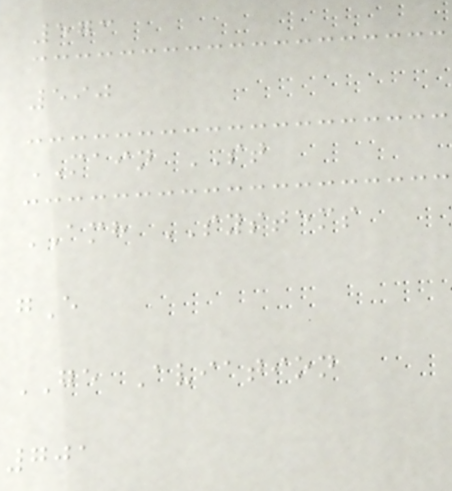573
590
MAIN ST
AMH SYSTEMS
gE
GE Aviation
701
